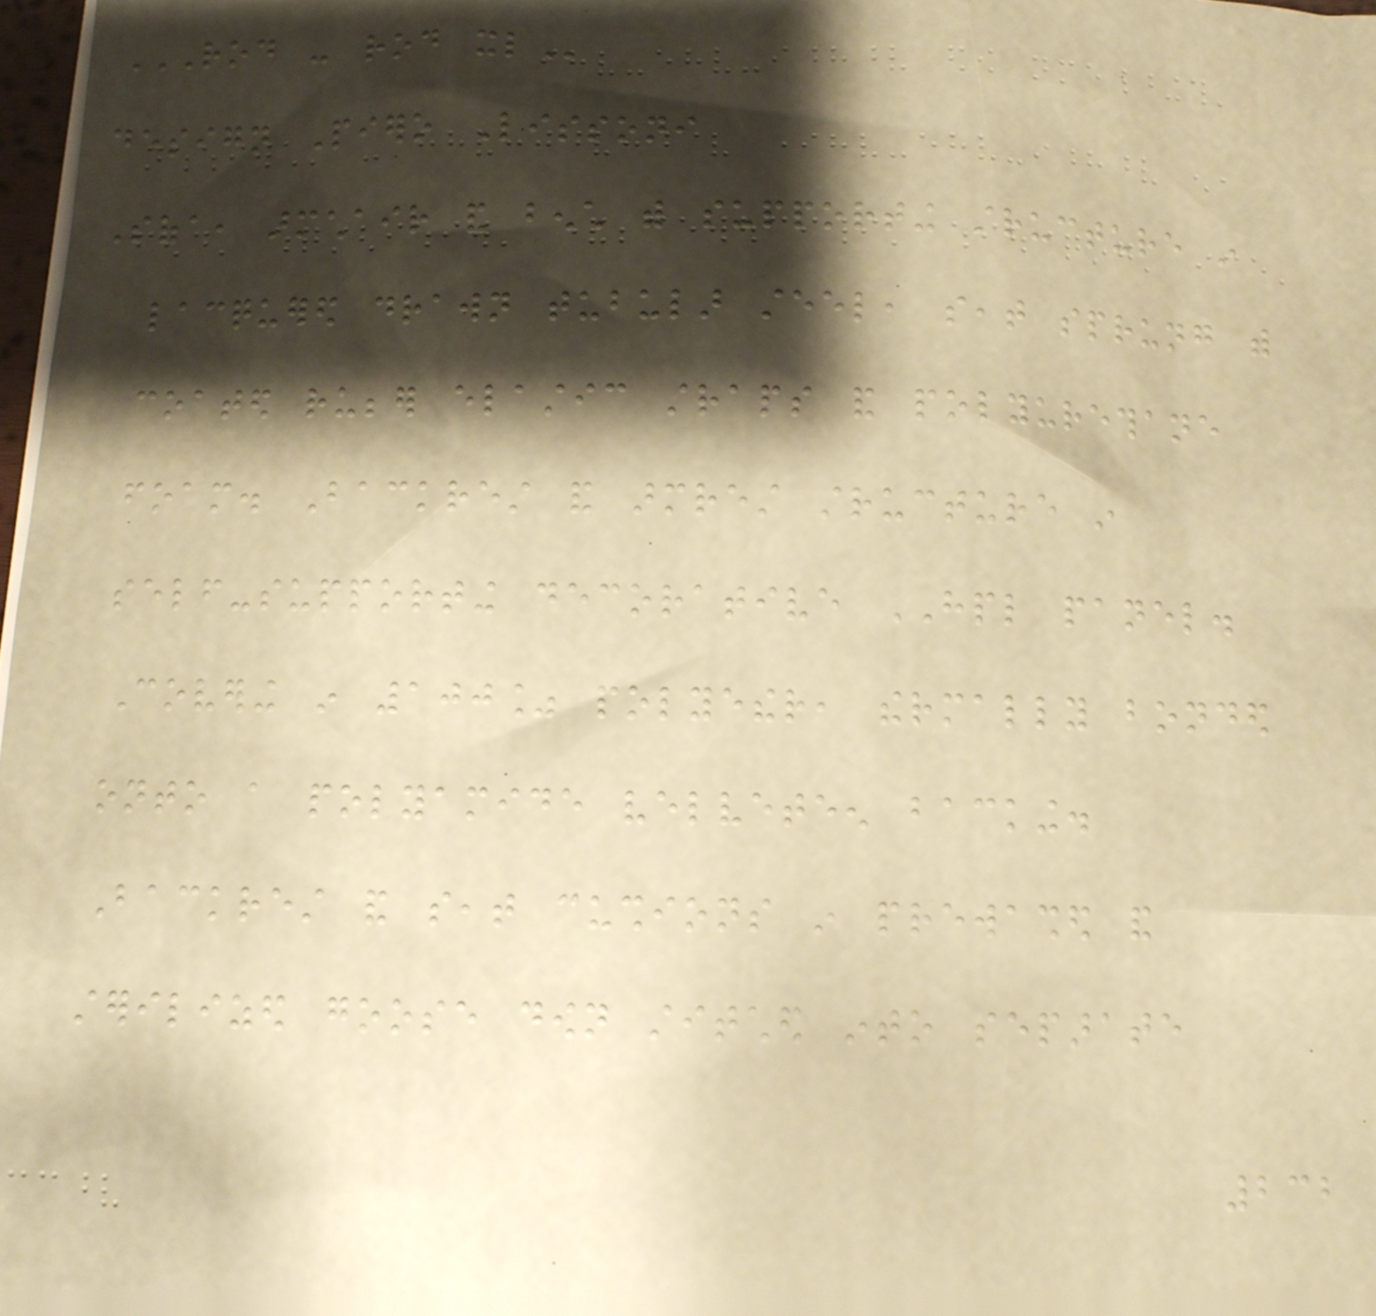ROD - ROD XL
design Piero Lissoni
Sofa, armchair and bench with supporting structure in
lacquered drawn tubular steel, seat sprung with
coated rubber elastic straps and polyurethane
foam. Backrest and armrest structure in
self-supporting decorative HPL panel.
Covering in 100% polyether, thermally bonded
onto a polyamide velveteen backing.
Backrest and seat cushions in prewashed and
sterilized goose down stitched into separate
232
